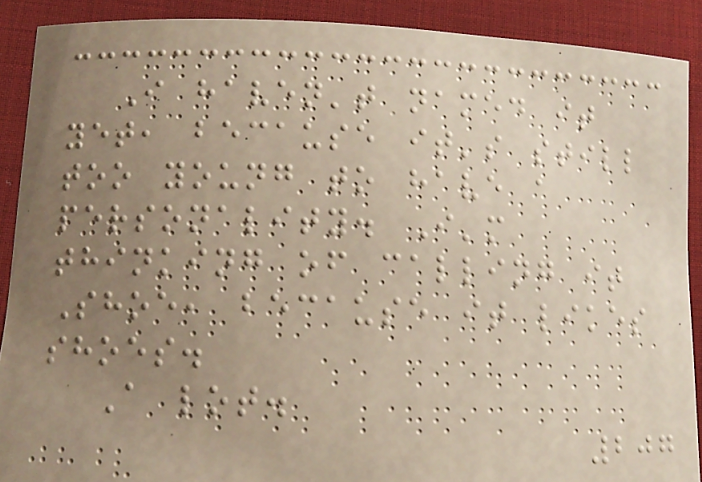I haven't named it
yet, because it's still
too young to have a
personality. I'm
thinking of calling it
Shoe, because it likes
shoes.
A lot.
207
